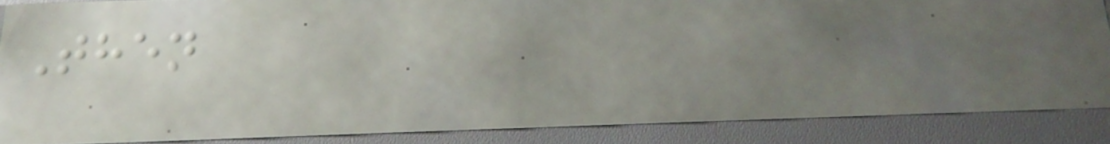Then
